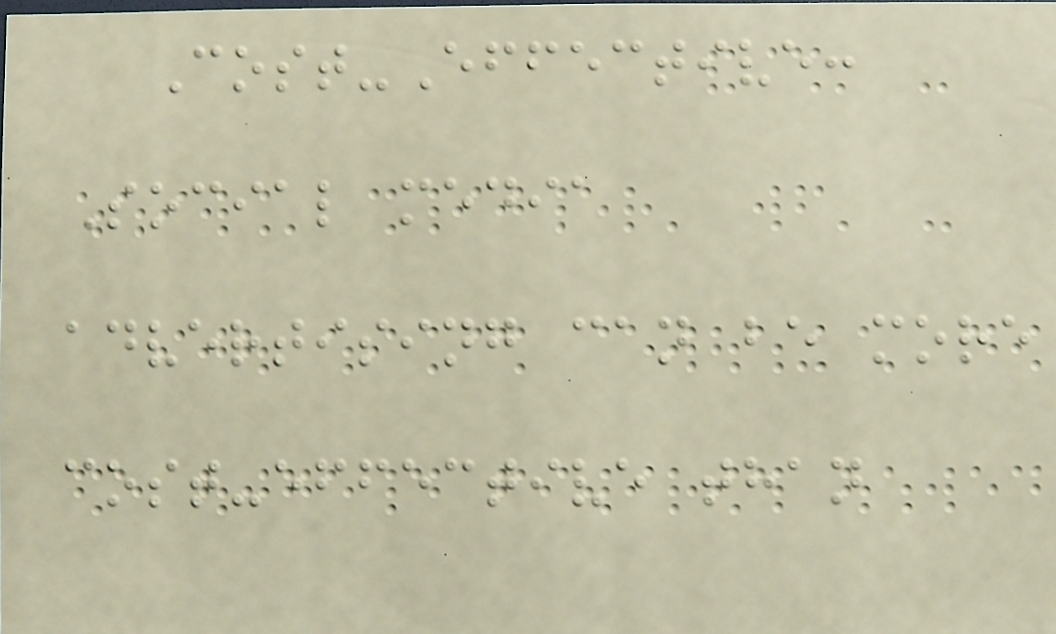Cost-Effective:
Social media
advertising can be more
cost-effective than
